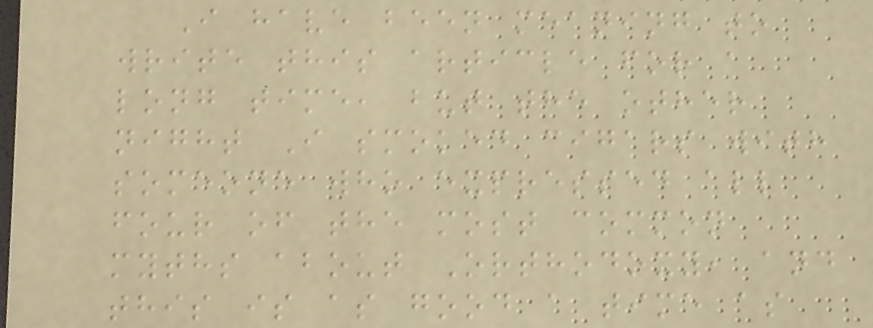I have been meaning to
write this article for a
long time, but the other
night I smoked cigars with
someone who expressed all
four of the most common
myths about Orthodoxy, and
this is as good a time as
